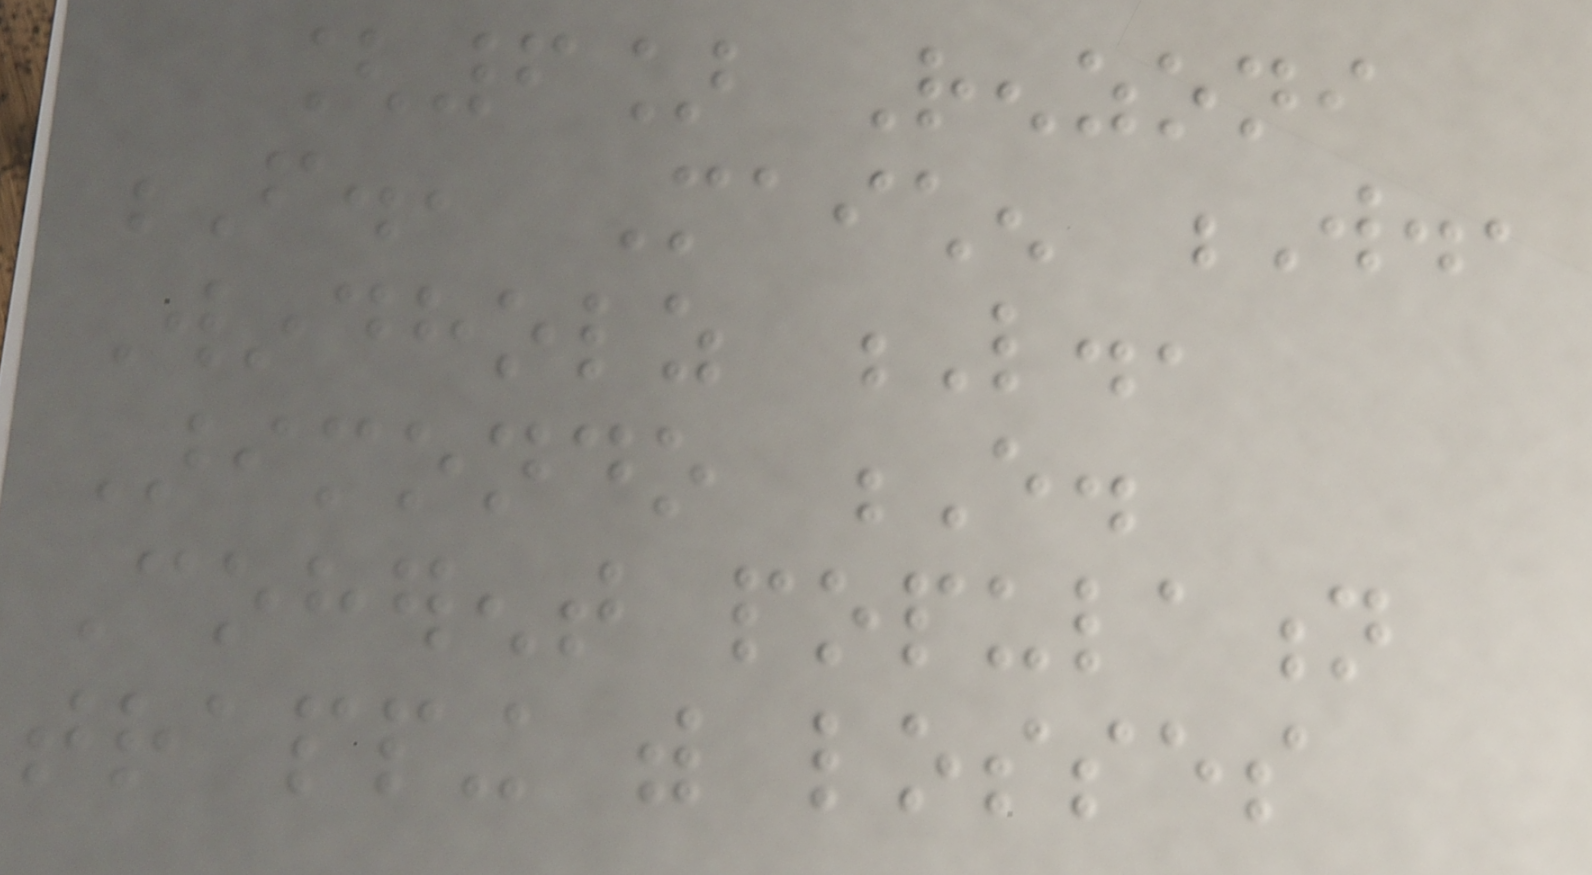[6] Renzoni
F., Maichen W.,
Windholz L.,
Arimondo E.
Coherent population
trapping with losses
